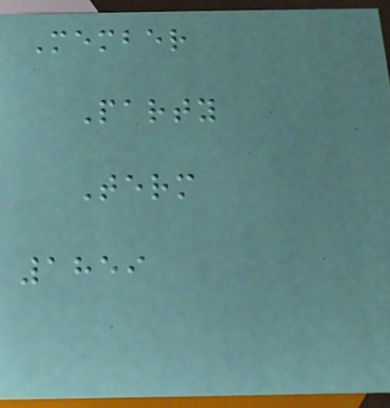Member
Party
Term
1859
